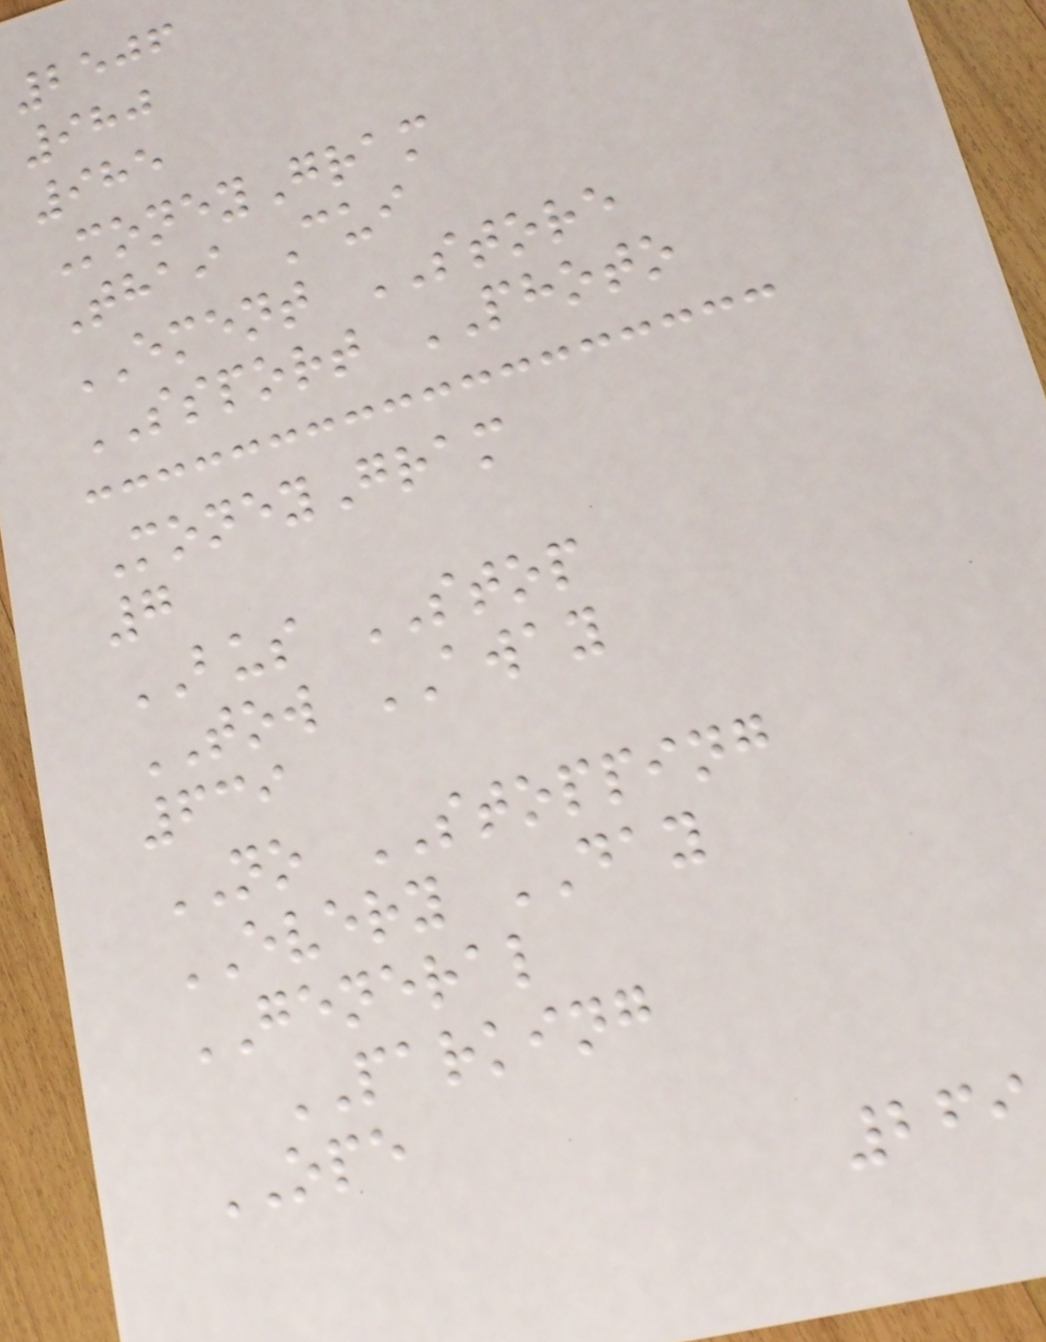2506
980
985
MoneyGram
Thai Cui
EMENT STORE
SSPORT PHOTO
MoneyGram
7
BUS STOP
TOW AWAY
639
NO STOPPING
EVERY DAY
GENERAL
PARKING
OPE
269
